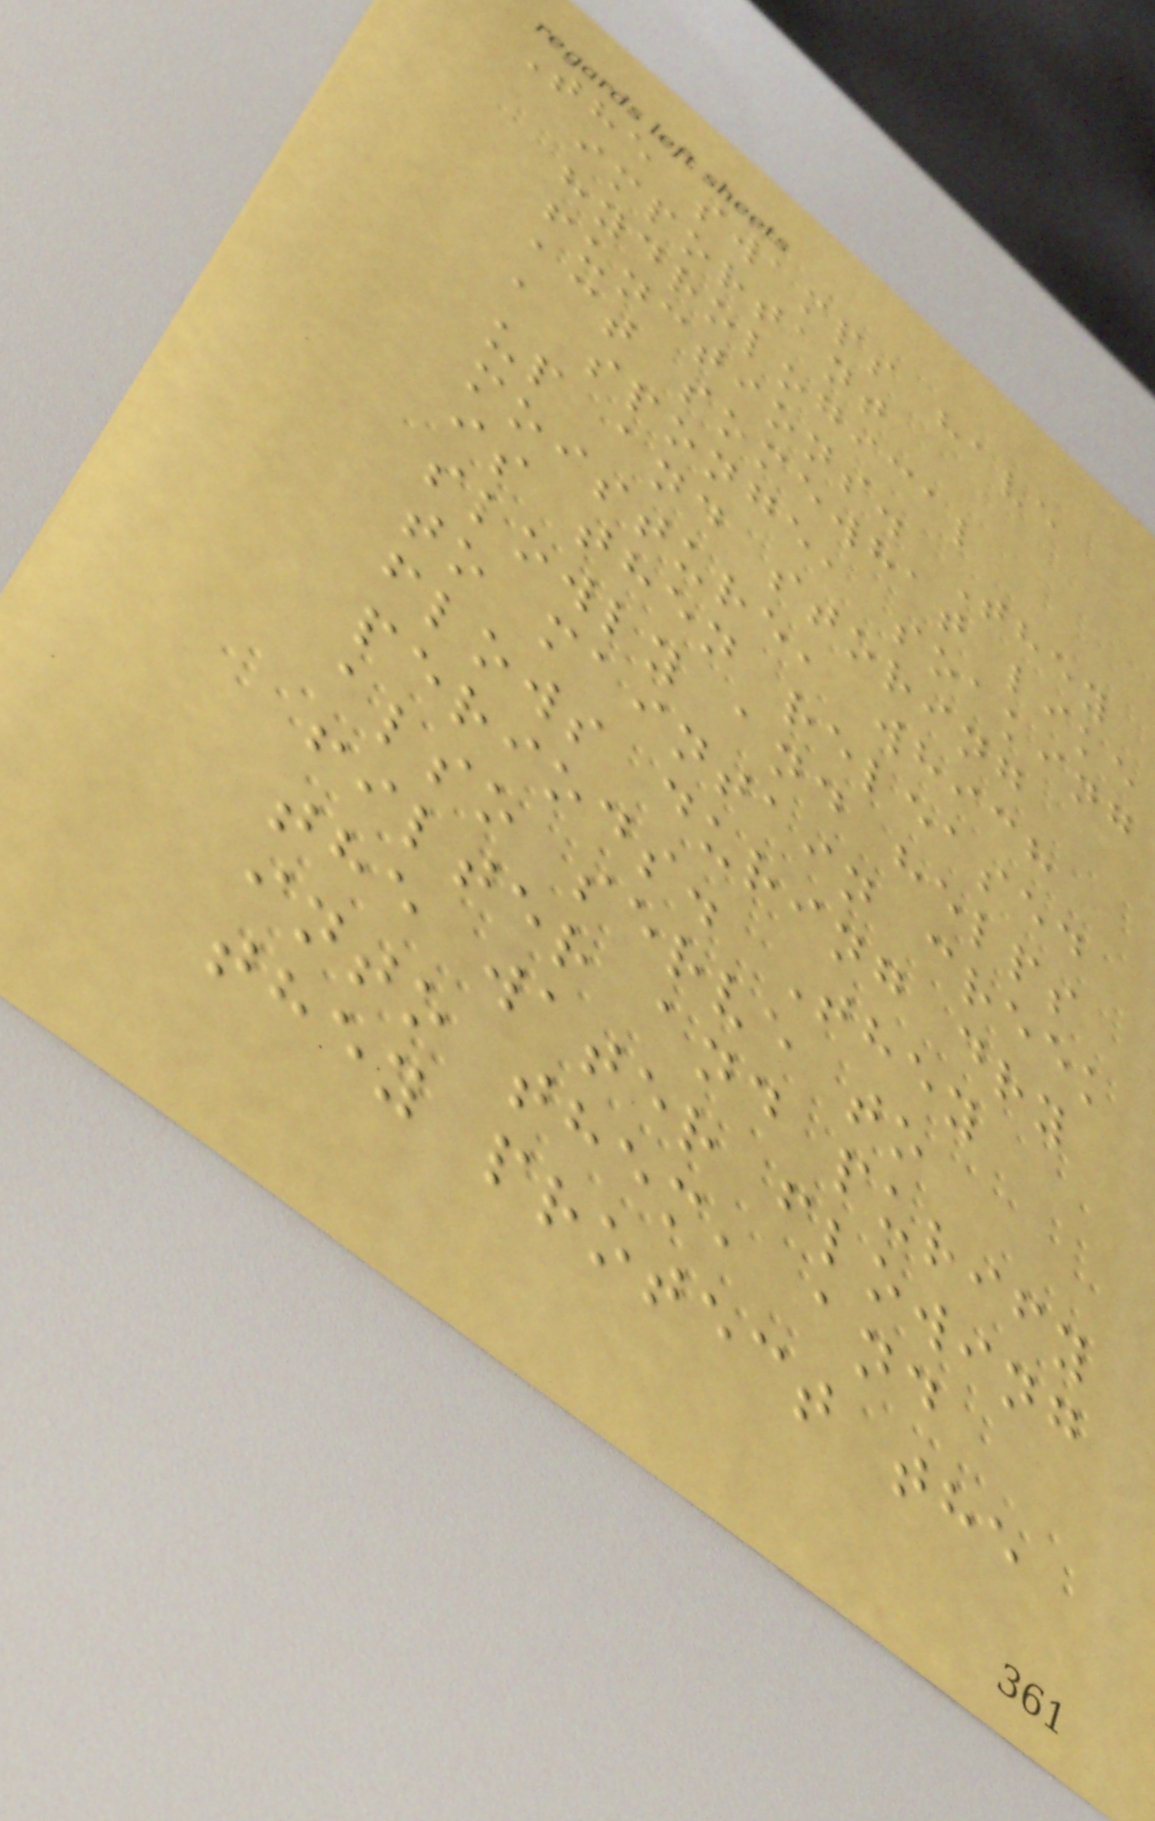The swamps have
important
hydrological
functions. They
act somewhat like
a sponge, soaking
up and storing
moisture, which
is then released
slowly and helps
to maintain creek
flows during dry
periods. They
also serve to
filter and purify
the water flowing
into them, and
they protect the
